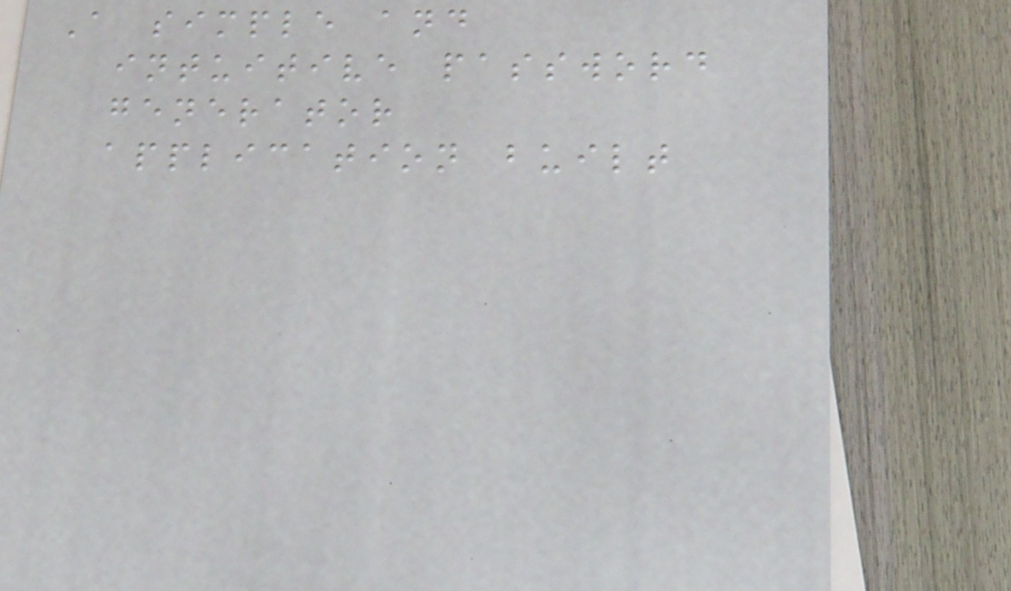A simple and
intuitive password
generator
application built
